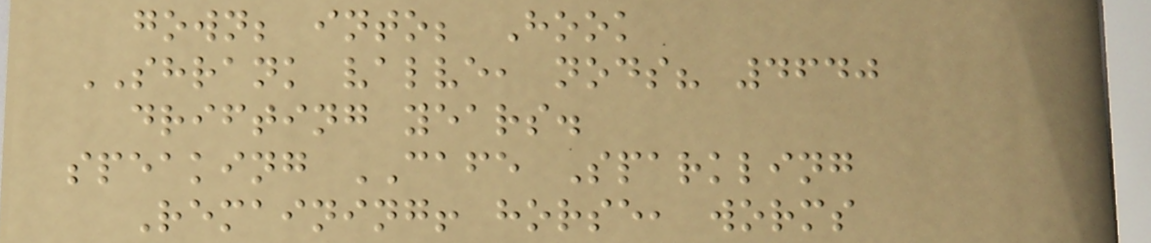gown; into; Hook
SHRANK valve, nods? 4640
drifting years.
speaking CAFE Sparkling
Remaining! horse, worms
